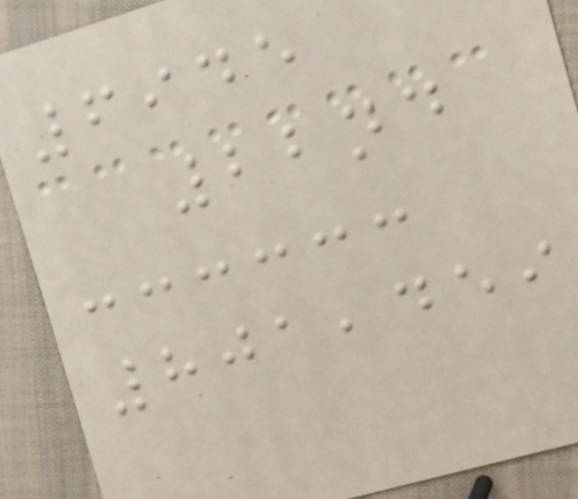6945
22nd
801,459
